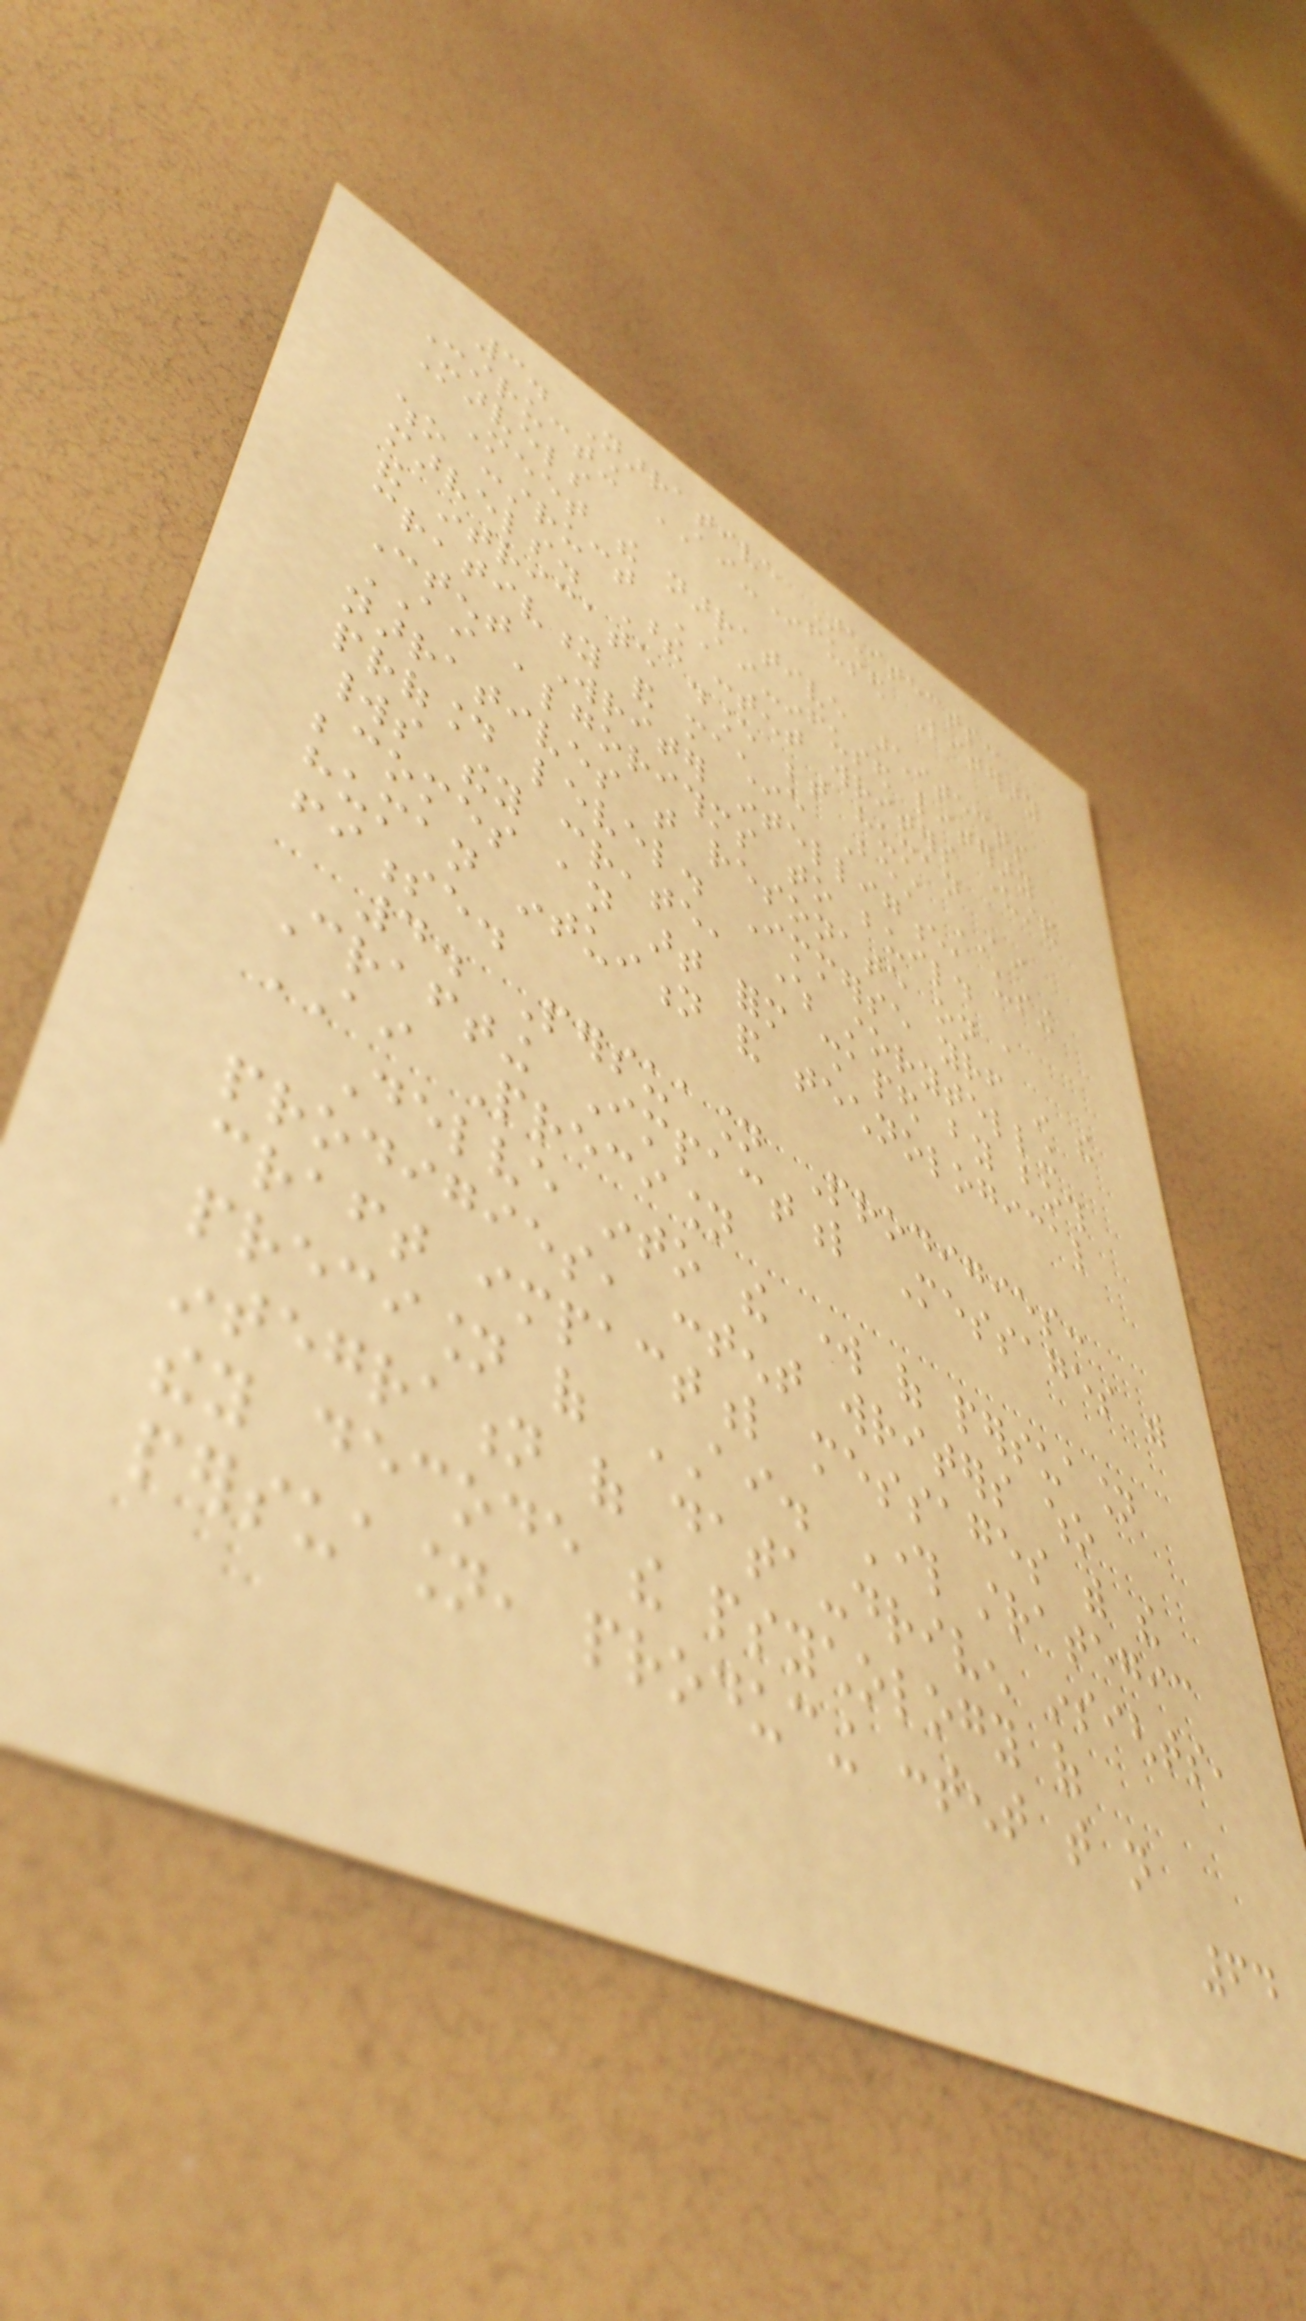3. Narrative Architects:
Constructing AI-Infused Literary
Marvels
Meet the narrative architects
who construct AI-infused literary
marvels. These content writers understand
the intricate dance between human
creativity and machine Best AI
Content Writer intelligence, using
AI algorithms to build
narratives that resonate on a
profound level. Immerse yourself in the
worlds they create, where storytelling
becomes an art form shaped by both
human intuition and technological
finesse.
4. Persuasion Prodigies:
Crafting Impactful Messages with
AI Precision
Delve into the work of persuasion
prodigies, content writers who
craft impactful messages with the
precision of AI. Through strategic
integration of data-driven insights,
they decode the psychology of
persuasion, producing content that not
64
